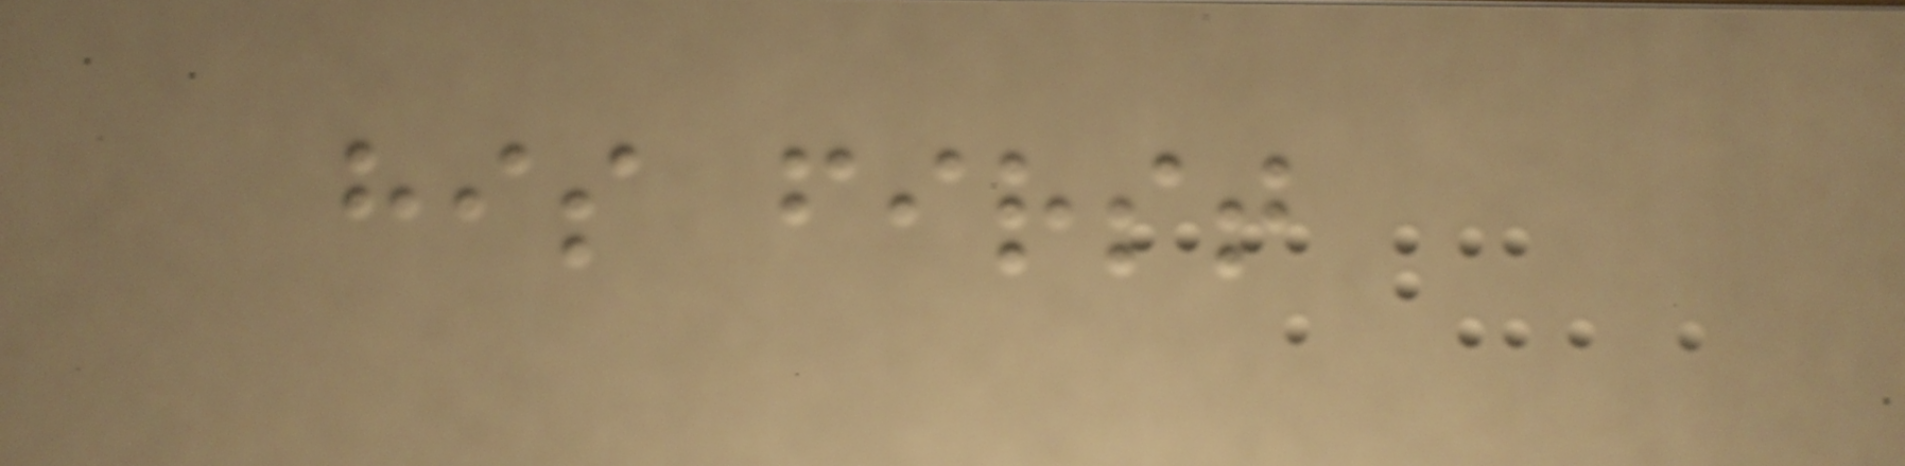his first
